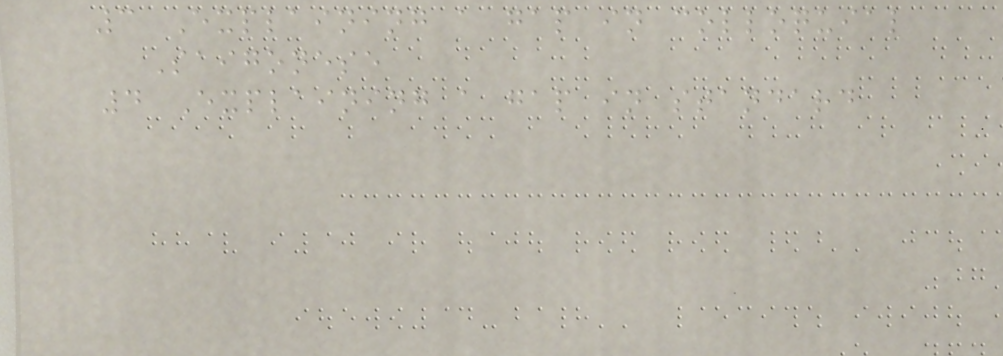3 Explaining a gap in colloquial
Saigonese
4 Explaining a gap in standard
